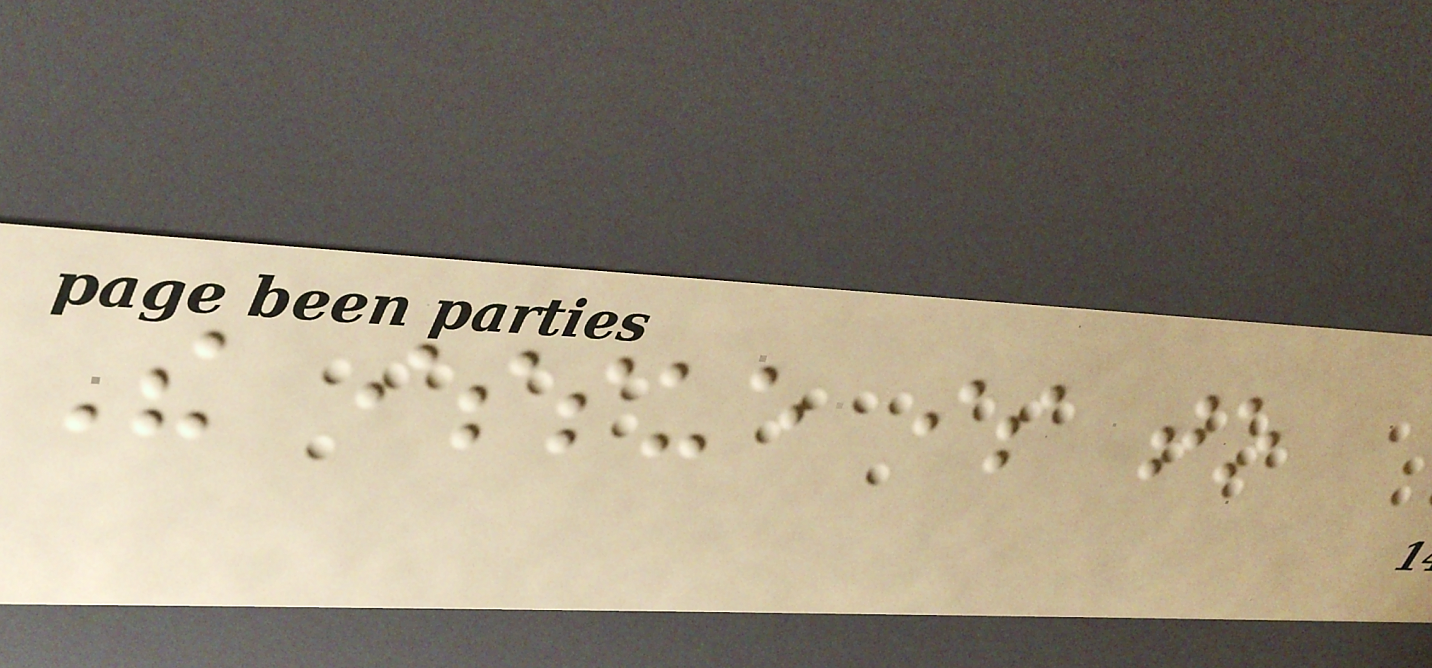The issue is to
